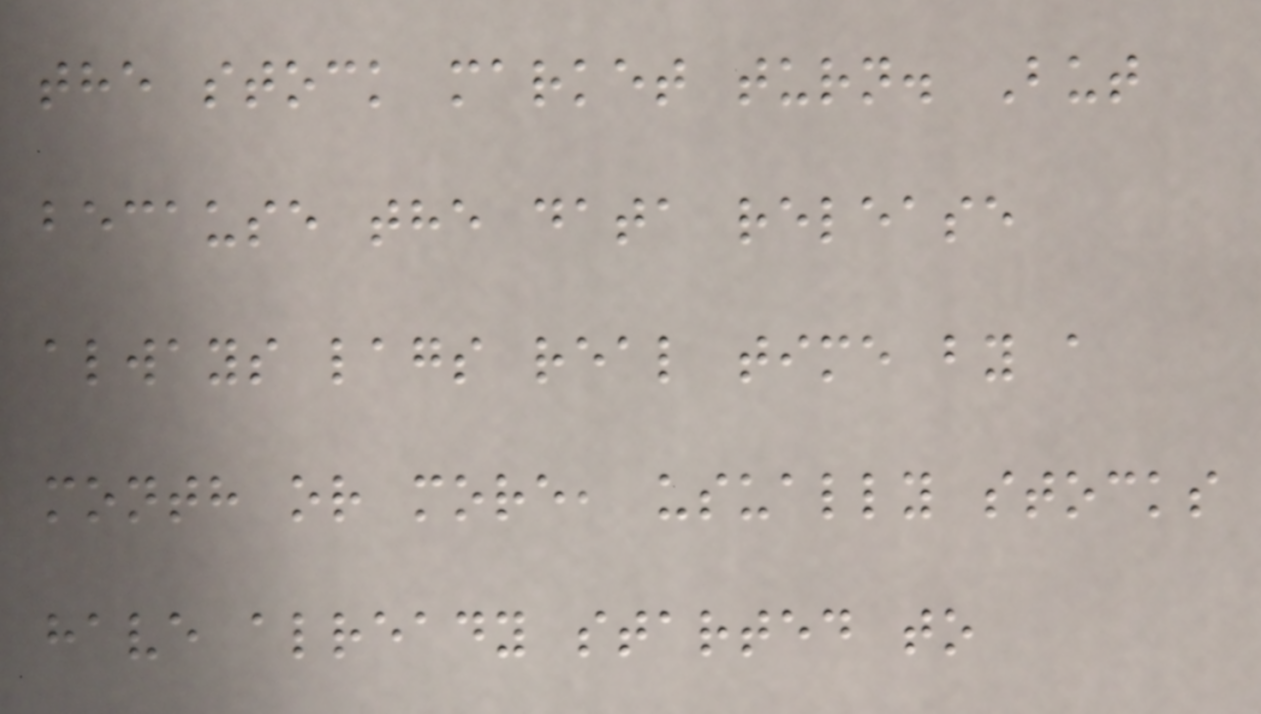the stock market turn. But
because the data release
always lags real time by a
month or more, usually stocks
have already started to
